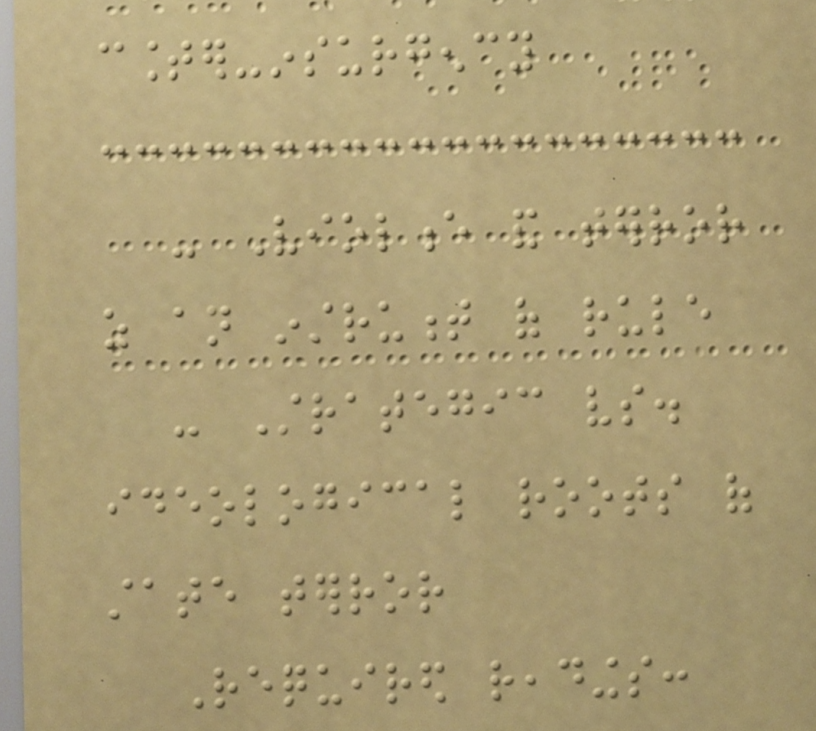counter-insurgency
- Violence and terror
as an instrument of rule
- Strategic vs.
ideological roots of
state terror
Required readings:
